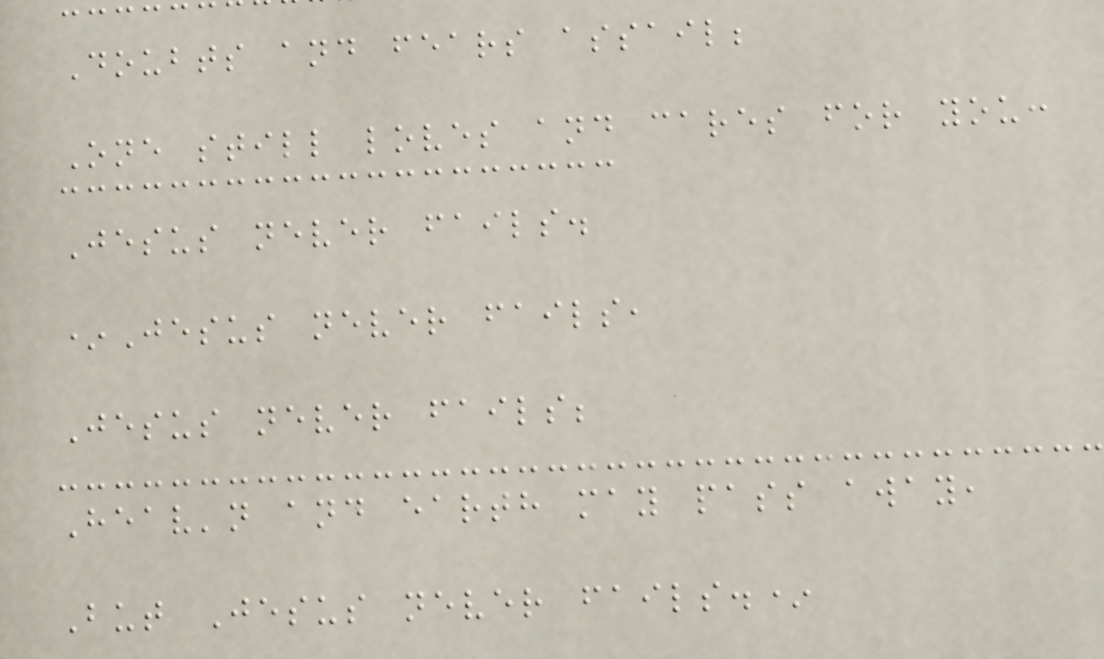Doubts and fears assail;
One still loves and cares for you:
Jesus never fails.
*Jesus never fails,
Jesus never fails;
Heav'n and earth may pass away,
But Jesus never fails.*
